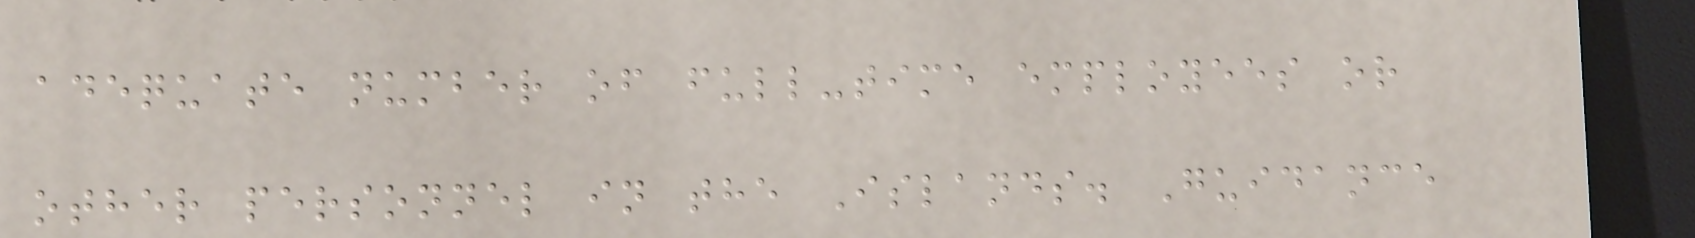adequate number of full-time employees or
other personnel in the Islands. Guidance
